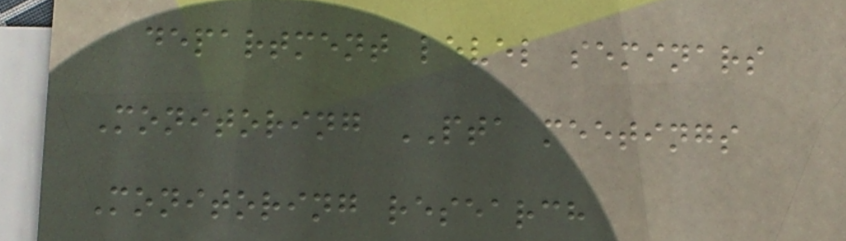department level seminars
Monitoring PTA meetings
Monitoring research
